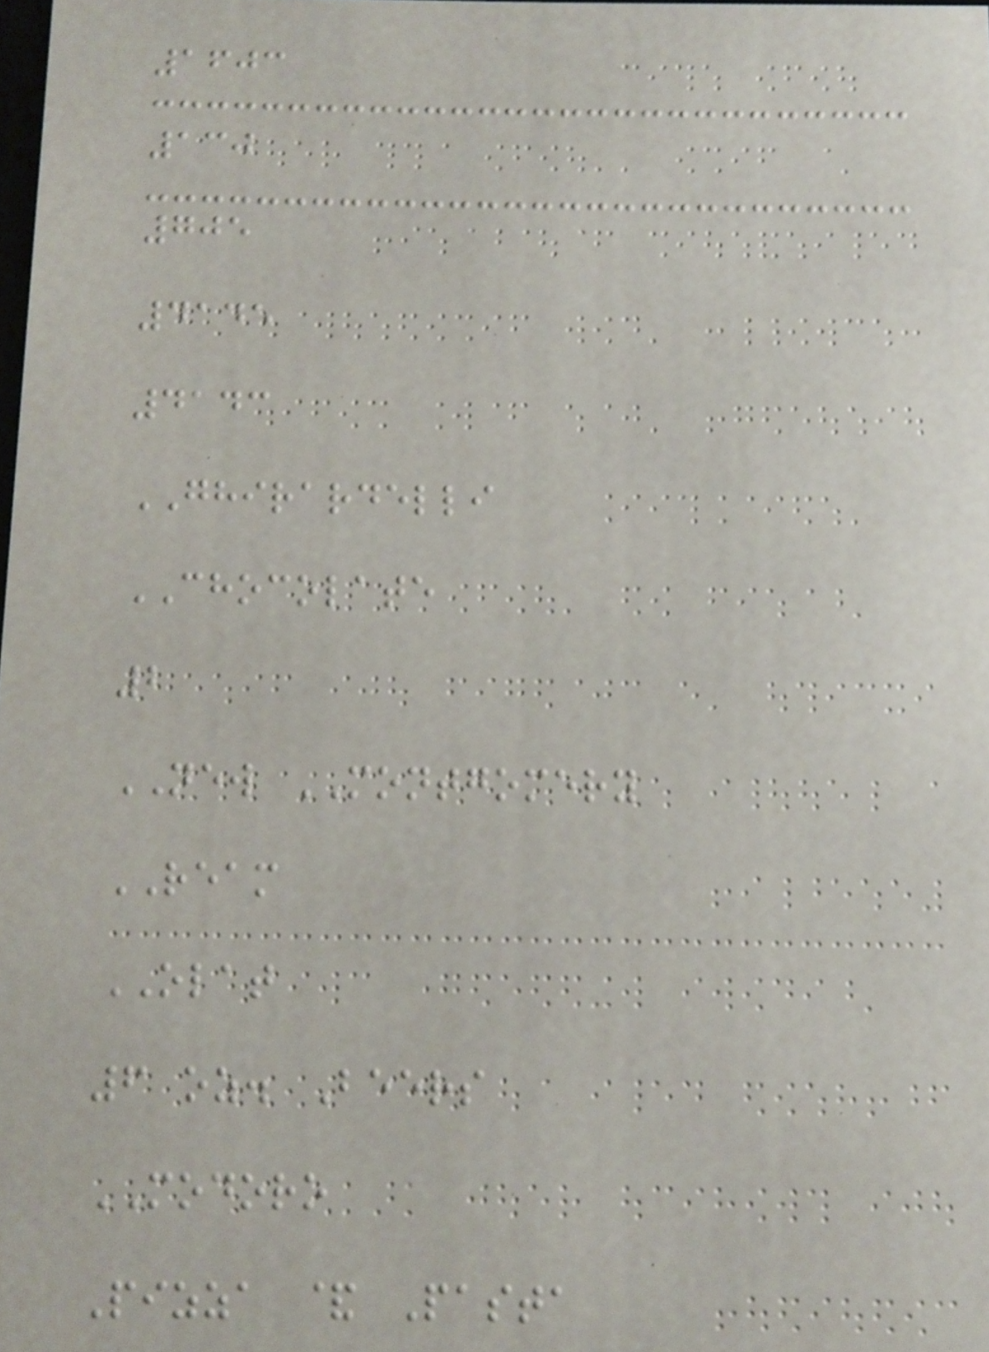1603
130
705
4145
4143
GHIRARDELLI
CHOCOLATE
2
NEW MONTGOMERY
REAM
OLAT
6 oz. Beers
MODORO
Pizza & Pasta
